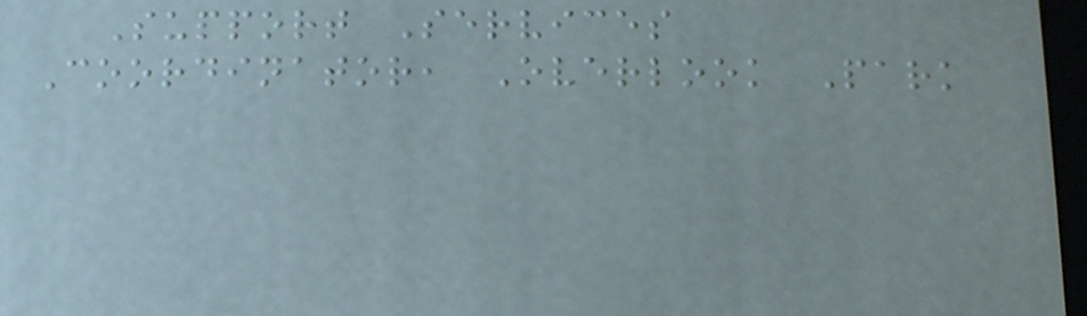Support Services
Coordinator, Overlook Park
